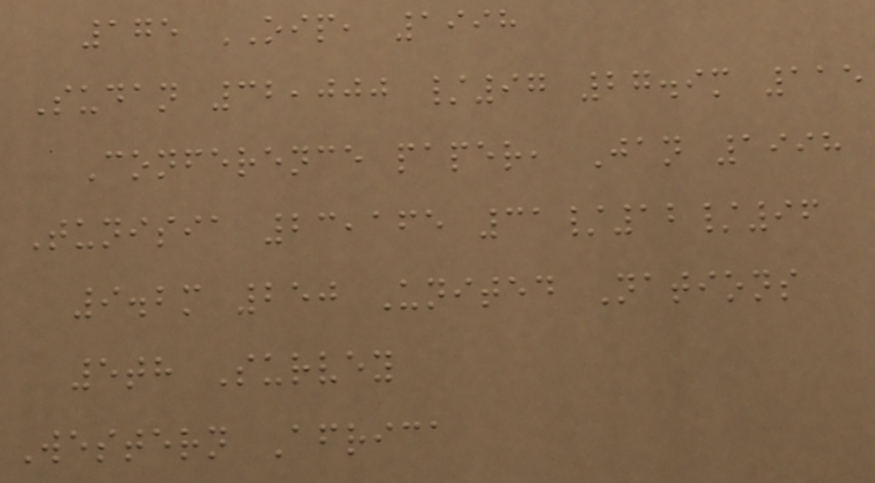175 OIP, 1998
Sudan 32,000 /97 27.9m 115
Conference paper, Jan 1998
Tunisia 23,165 31/12/96
9.2m 250 United Nations
5th Survey
Western Africa
